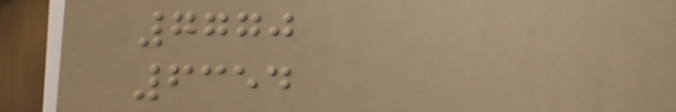7770
6354
